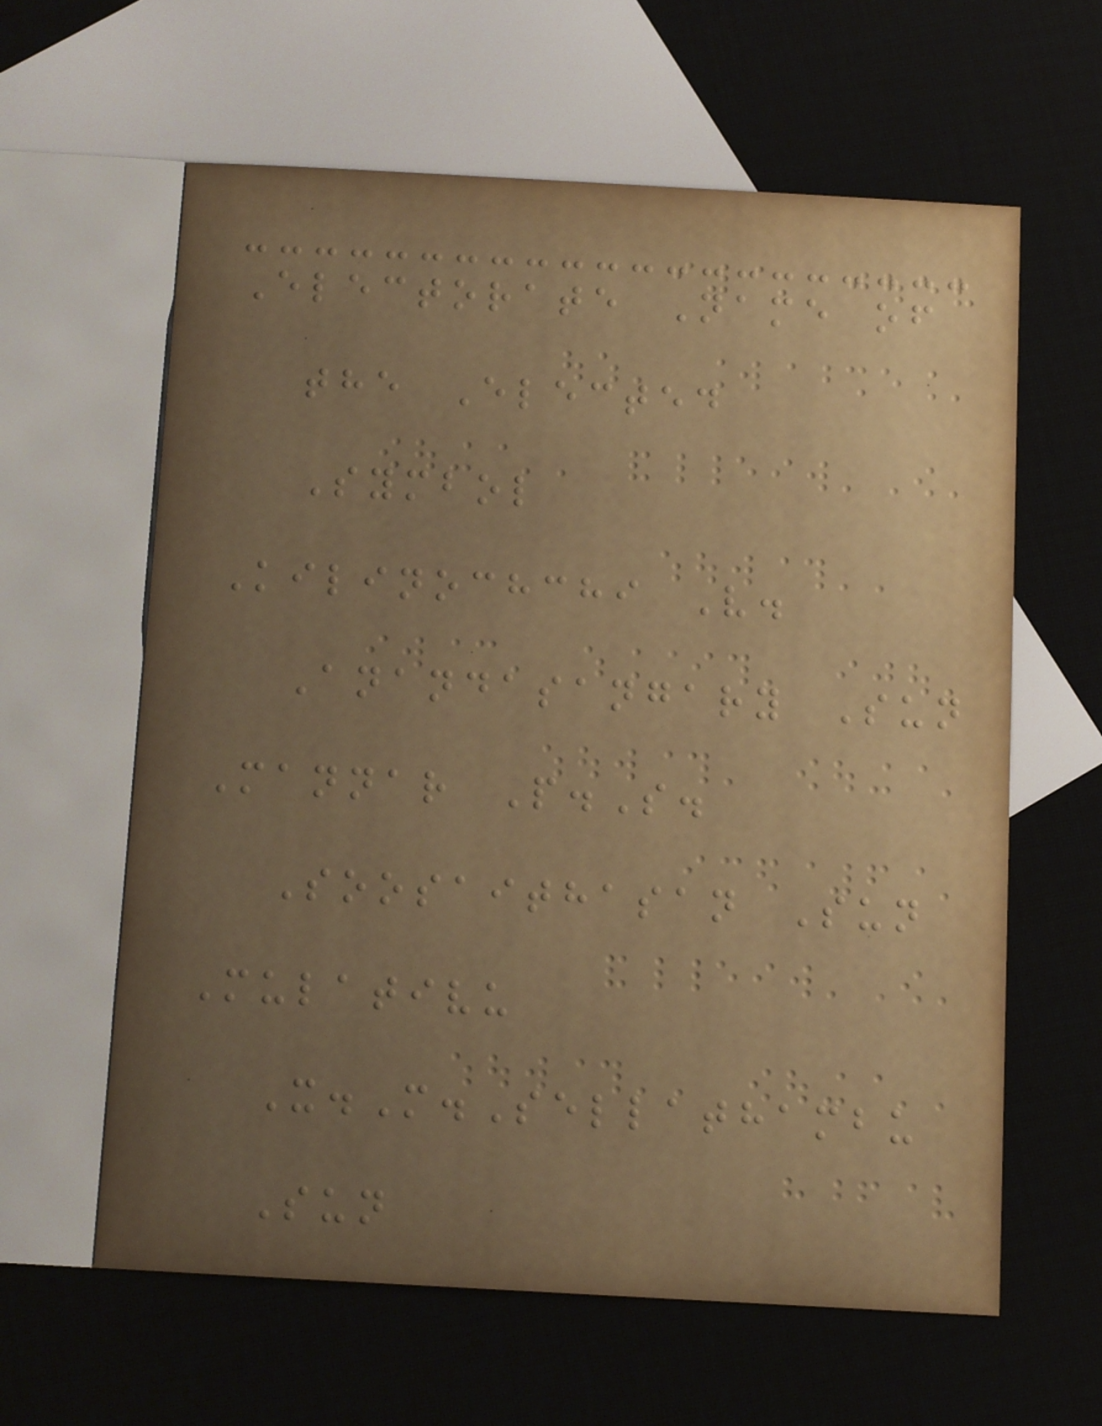Electorate Name of
the Elected
Symbol
Kilinochchi V.
Anandasangary Sun
Mannar P.S.
Soosaithasan Sun
Mulativu
X.M.Sellathambu
Sun
